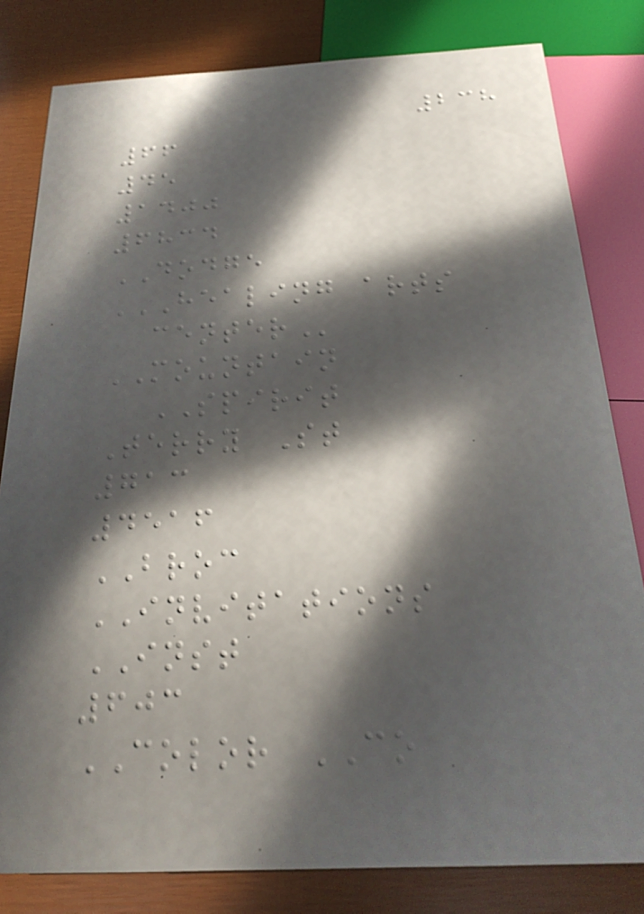238
66
45
1400
6834
DODGE
HEALING ARTS
CENTER
MOUNTAIN
SPIRIT
Terry St
713
4516
BROC
INVITATIONS
INST
603
COLOR CO
